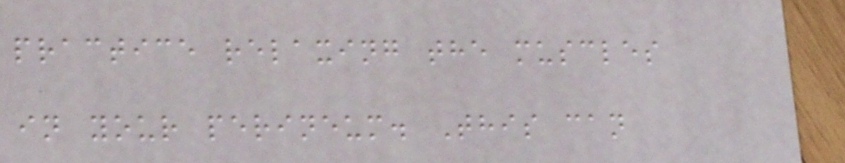practice relaxing the muscles
in your perineum. This can
